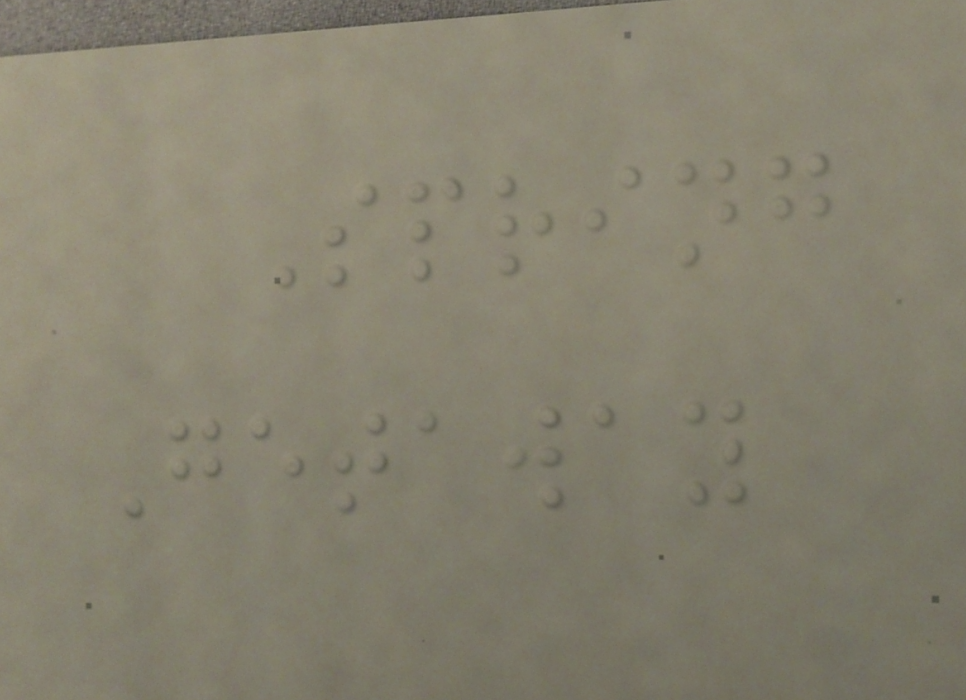Spring
Getaway
